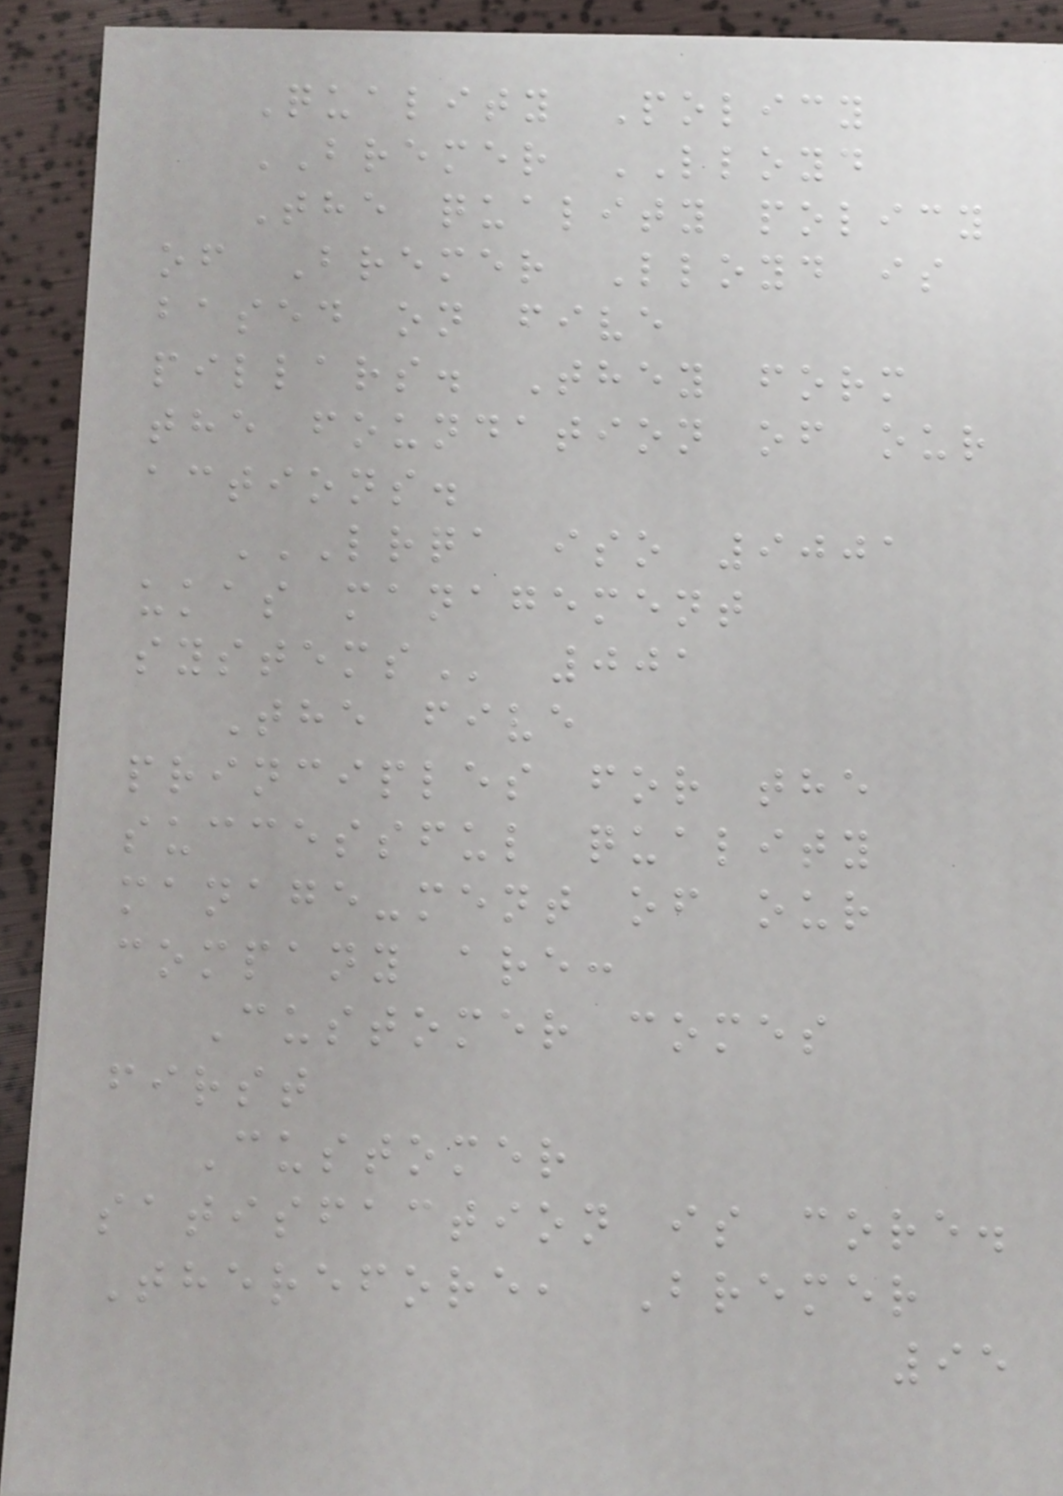Quality Policy
BREMER LLOYD
The quality policy
of Bremer Lloyd is
based on five
pillars. They form
the foundation of our
actions.
LRQA ISO 9001
UKAS MANAGEMENT
SYSTEMS 001
The five
principles for the
successful quality
manage-ment of our
company are:
Customer comes
first
Customer
satisfaction is core.
Therefore, Bremer
95
